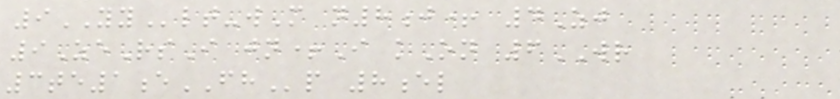9YYlt-wM n8j+ 4Zj
9ZeRsI jn+I kOn 6WR
3te1eFHp 8el
